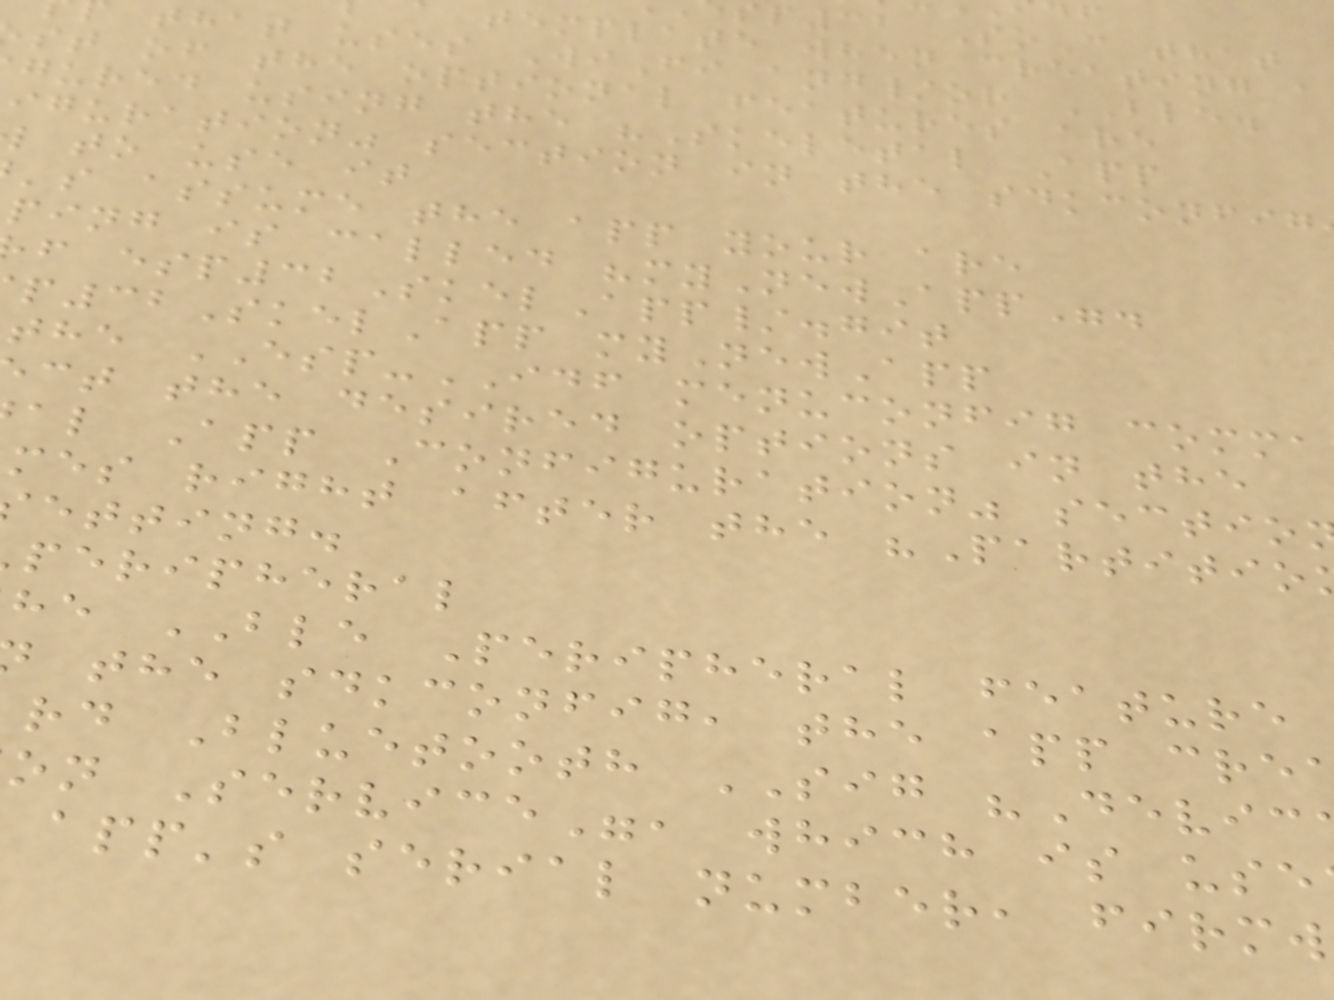p32 SoC that
template when creating a
that uses WiFi and/or BLE.
st of the optional features are
gured using the "Skeletal App
iguration" section in the sdkconfig
to use it
's assume the app your are
ping is called "myNewApp".
f esp32SkelApp/.git
p32SkelApp myNewApp
the ESP-IDF menuconfig comma
ct the desired options in the
al App Configuration" sectio
mes right after the "Partitio
etting.
peripheral
he BLE Peripheral feature
the sdkconfig, the app cre
rd Bluetooth SIG "Devic
on Service", which is use
app's serial number, firmw
